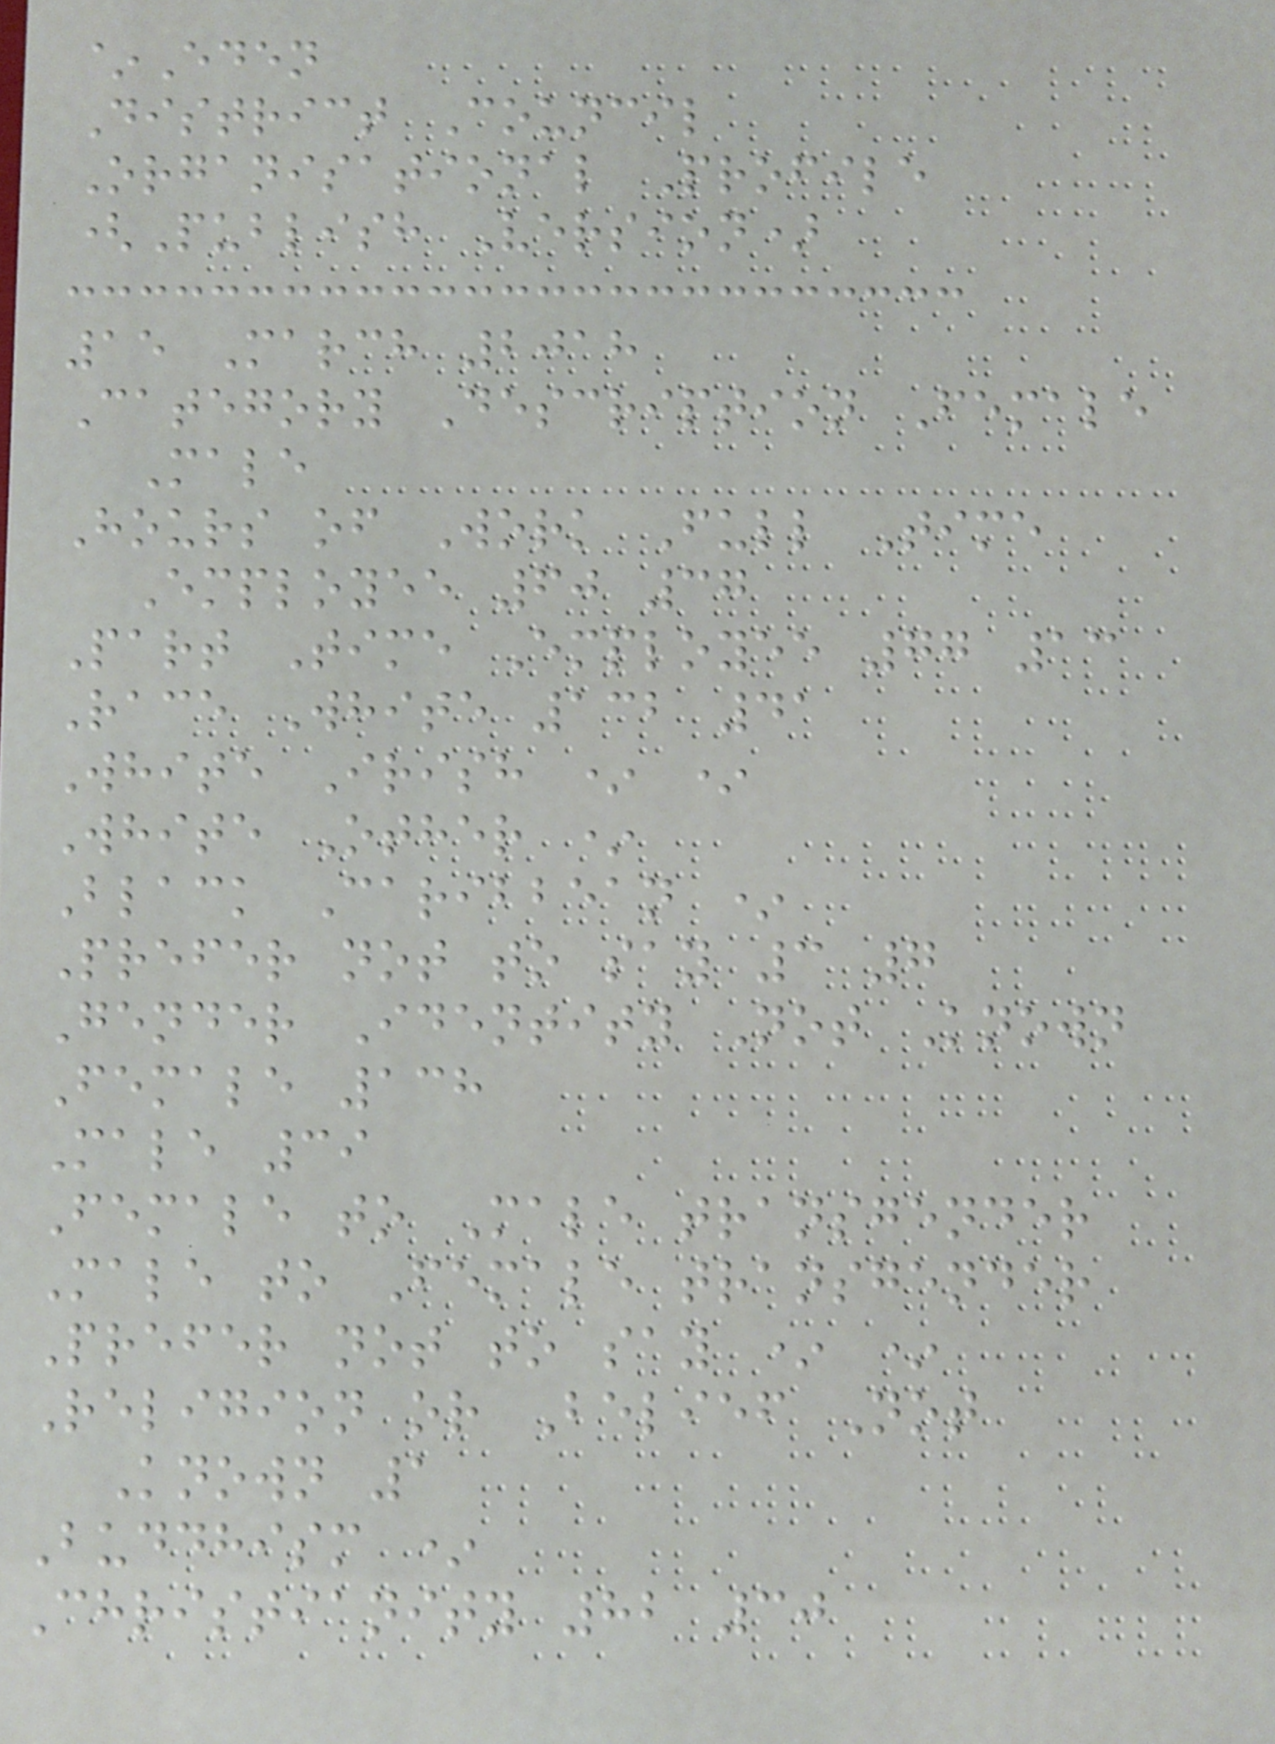~Eden
District Council
Organisational Profile
(Publish Version)
15 March 2018
Category Description Female
Male
Hours of Work Full Time
Employee 60 37
Part Time Employee 77 13
Race White 132 41
White Irish * *
White Other *
Black Caribbean *
Prefer not to say 3 7
Gender Identity Not Known
Female 138
Male 39
Female to Male transgender
Male to Female transgender
Prefer not to say * *
Religion or Belief Not
Known 1
Buddhism *
Christianity 82 30
